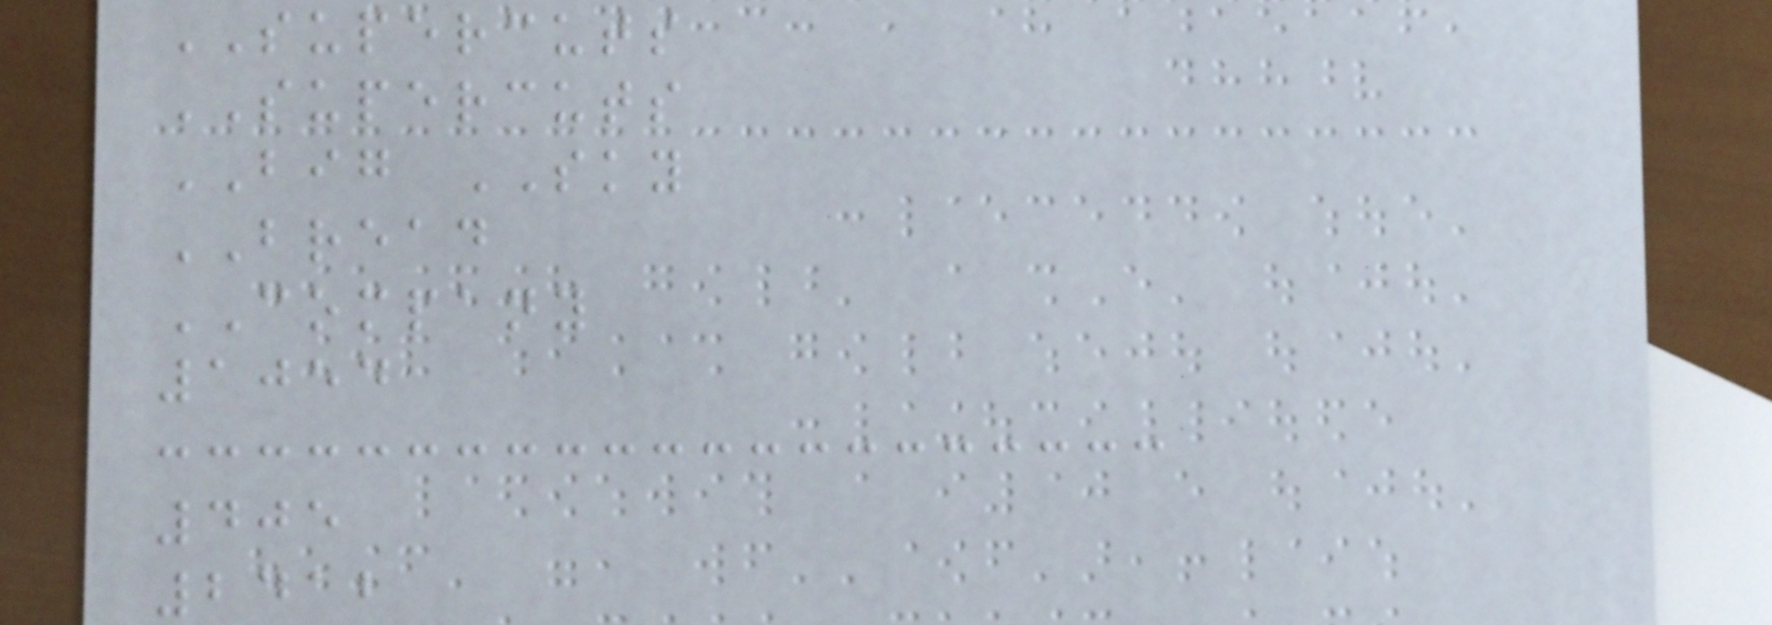SUPERCUTS
SUPERCUTS
BIG SKY
BREAD
COMPANY
1054
405
2412
